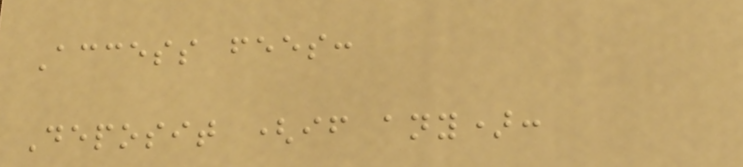Access fees:
Deposit (if any):
